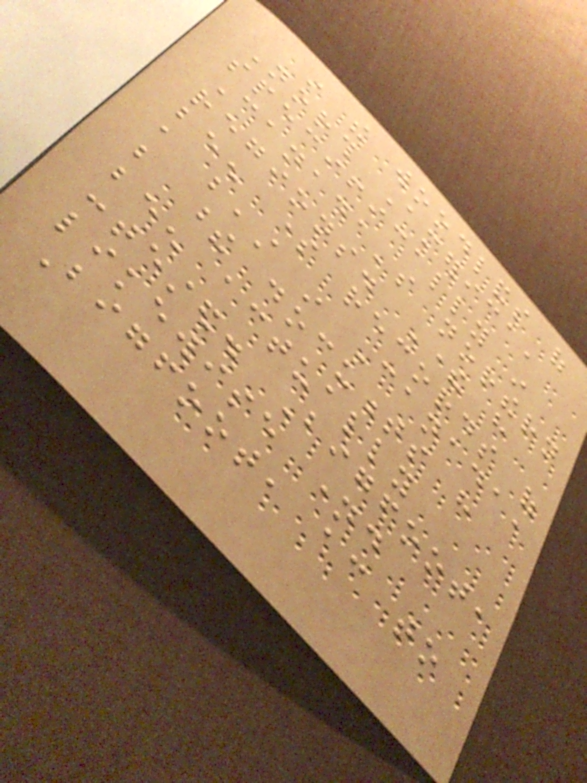in the woodlands of
North America,
specifically in
Canada's northern
regions. There have
been some records of
a beast in Canada,
but these documents have
been actually
contested. Bigfoot,
likewise named
Bigfoot, according to
